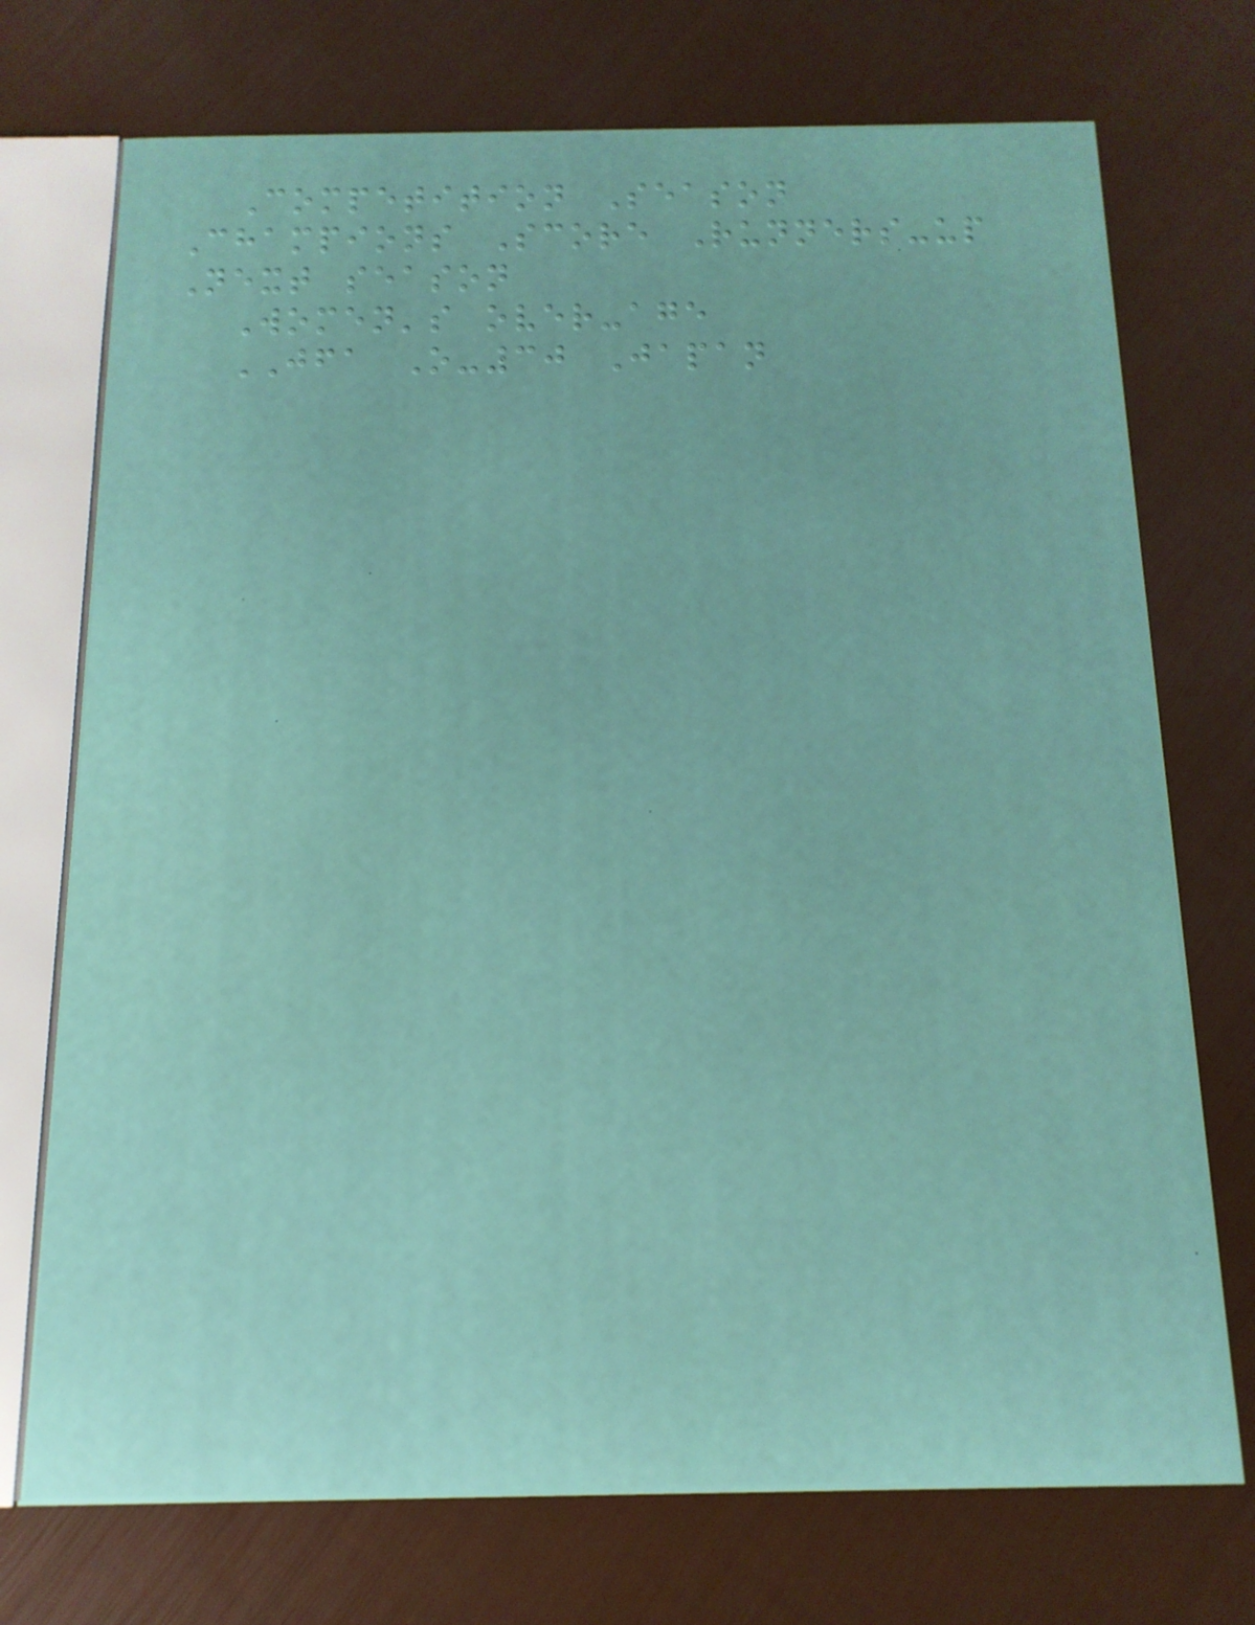Competition Season
Champions Score Runners-up
Next season
Women's over-age
JFA O-30 Japan
